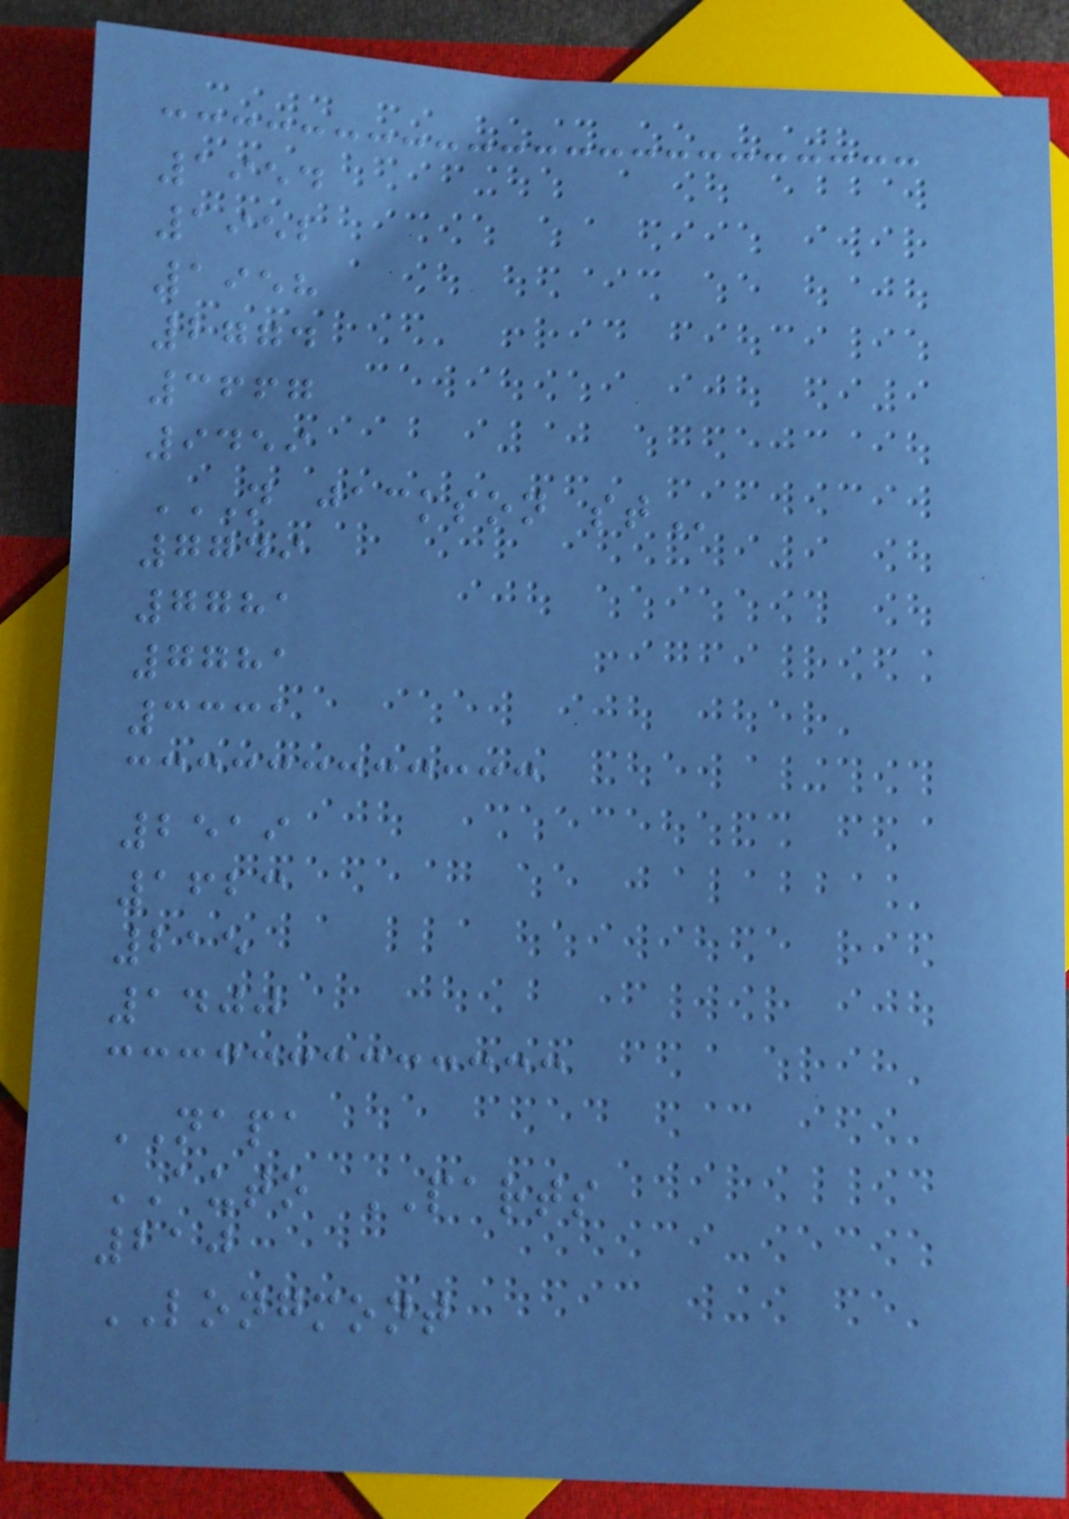1954
1952
1958
2774
3667
9459
N JACKSON ST
7749
7781
7781
3331
2519
1623
215
1400
NAPA
AUTO PARTS
210
LONGMONT
